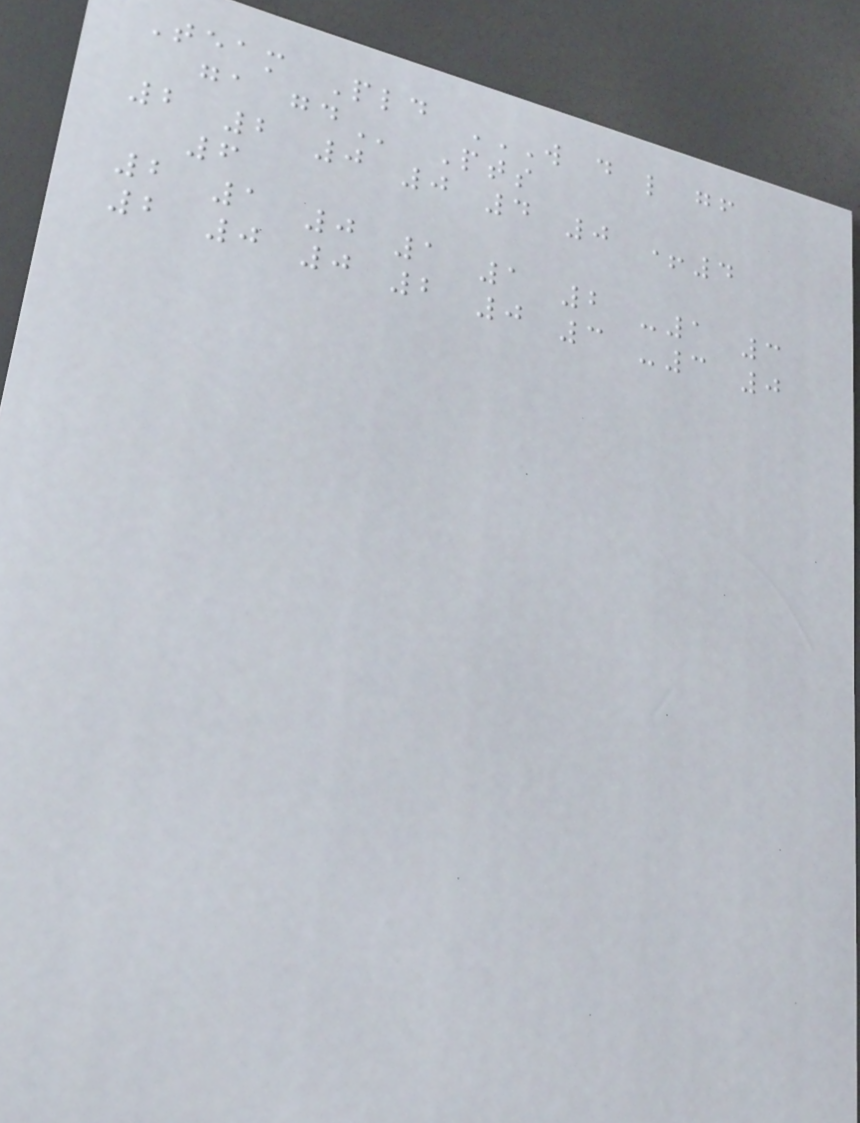Team Pld W D L GF
GA GD Pts
2 2 0 0 4 0 +4
6
2 1 0 1 1 2 -1 3
2 0 0 2 0 3 -3 0
